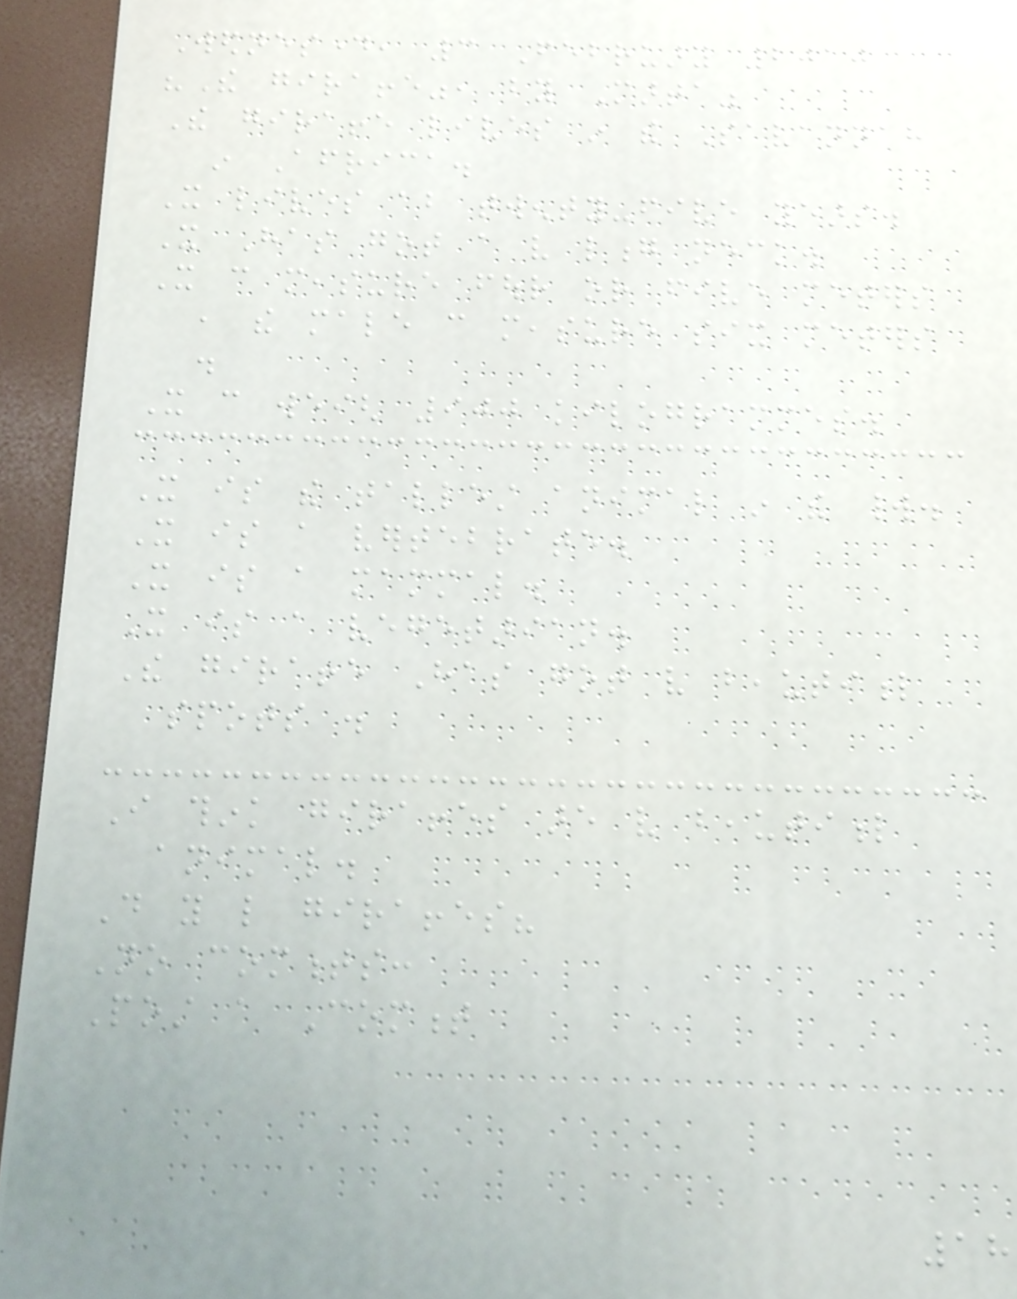Wednesday, 3 February 2010
"The giraffe", by Marta"
The giraffe lives in the Savannah
in Africa.
It lives about twenty-five years.
It Has got a very long neck.
It can measure four or five meters
, the male can measure six meters
.
It can weigh 900 kilogrammes.
It is the tallest animal in the world.
It is a vertebrate.
It is a mammal.
It is a vegetarian.
The giraffe Has got very beautiful
spots .
I think giraffes are very beautiful
animal.
Do you like giraffes?
No comments:
Post a Comment
18
